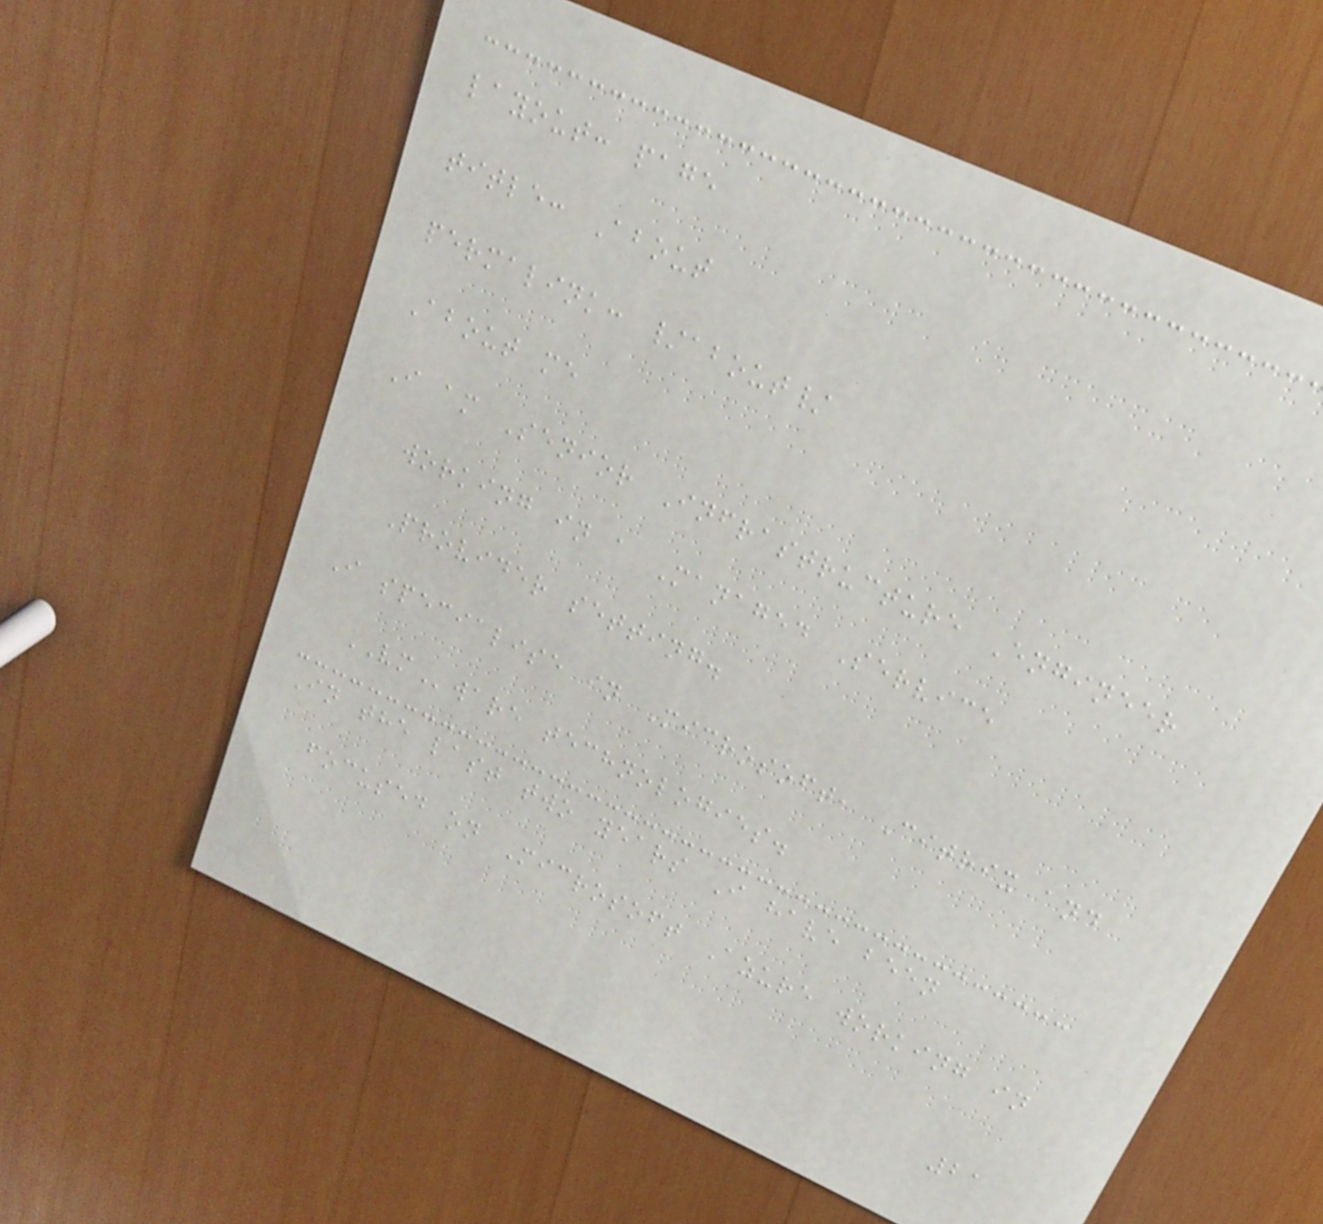layout: page
title: About
permalink: /about/
About me
I am Senior Infrastructure Engineer
working in a Managed Service
Provider setting.
I specialise in Microsoft, Citrix and
VMware technologies.
In the last two years I have been
focused on Microsoft Azure working in
21
